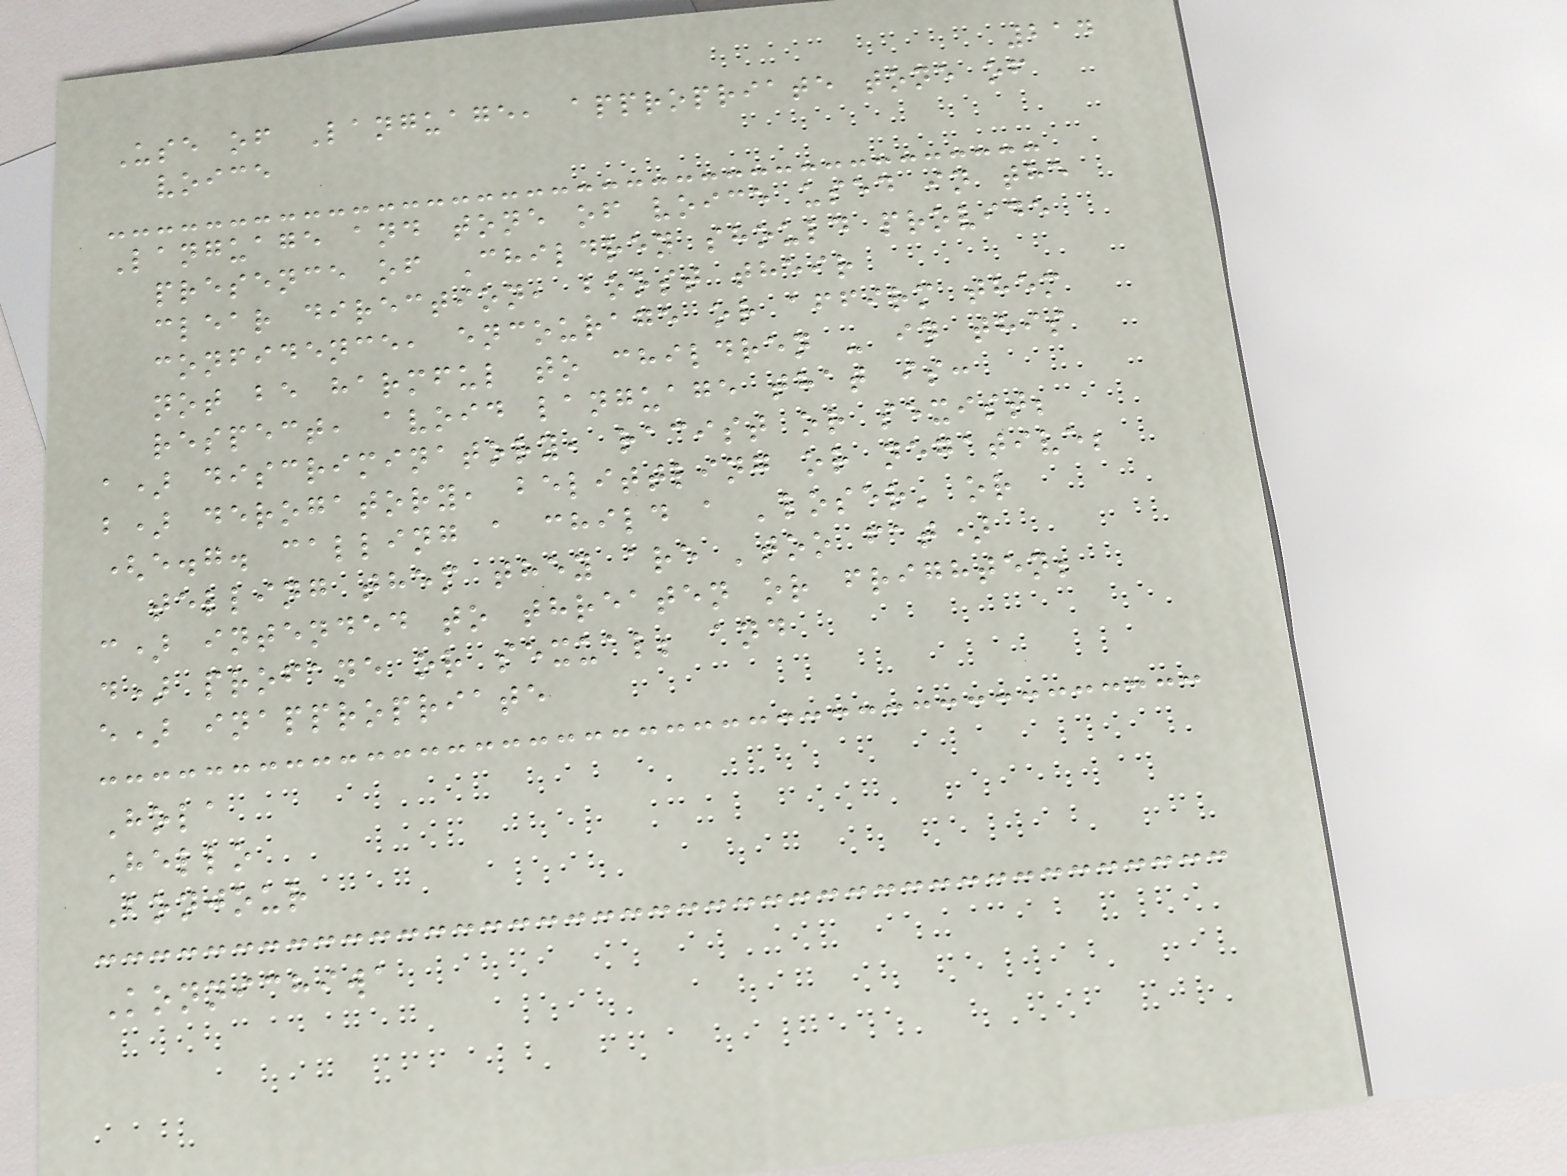214
Use of Language, appropriate tone of
voice
Language and tone of voice used in the
presence of Children should provide
clear direction, boost their
confidence, encourage or affirm them
not be harmful to children - in this
respect, avoid language that is:
a) discriminatory, racist or sexist;
b) derogatory, belittling or negative;
(e.g. calling a child a 'loser' or
telling them they are 'too fat)
c) intended to threaten or frighten;
d) profane or sexual; and
e) inappropriate
Hola
Hello
Bonjour
Konnichiwa
